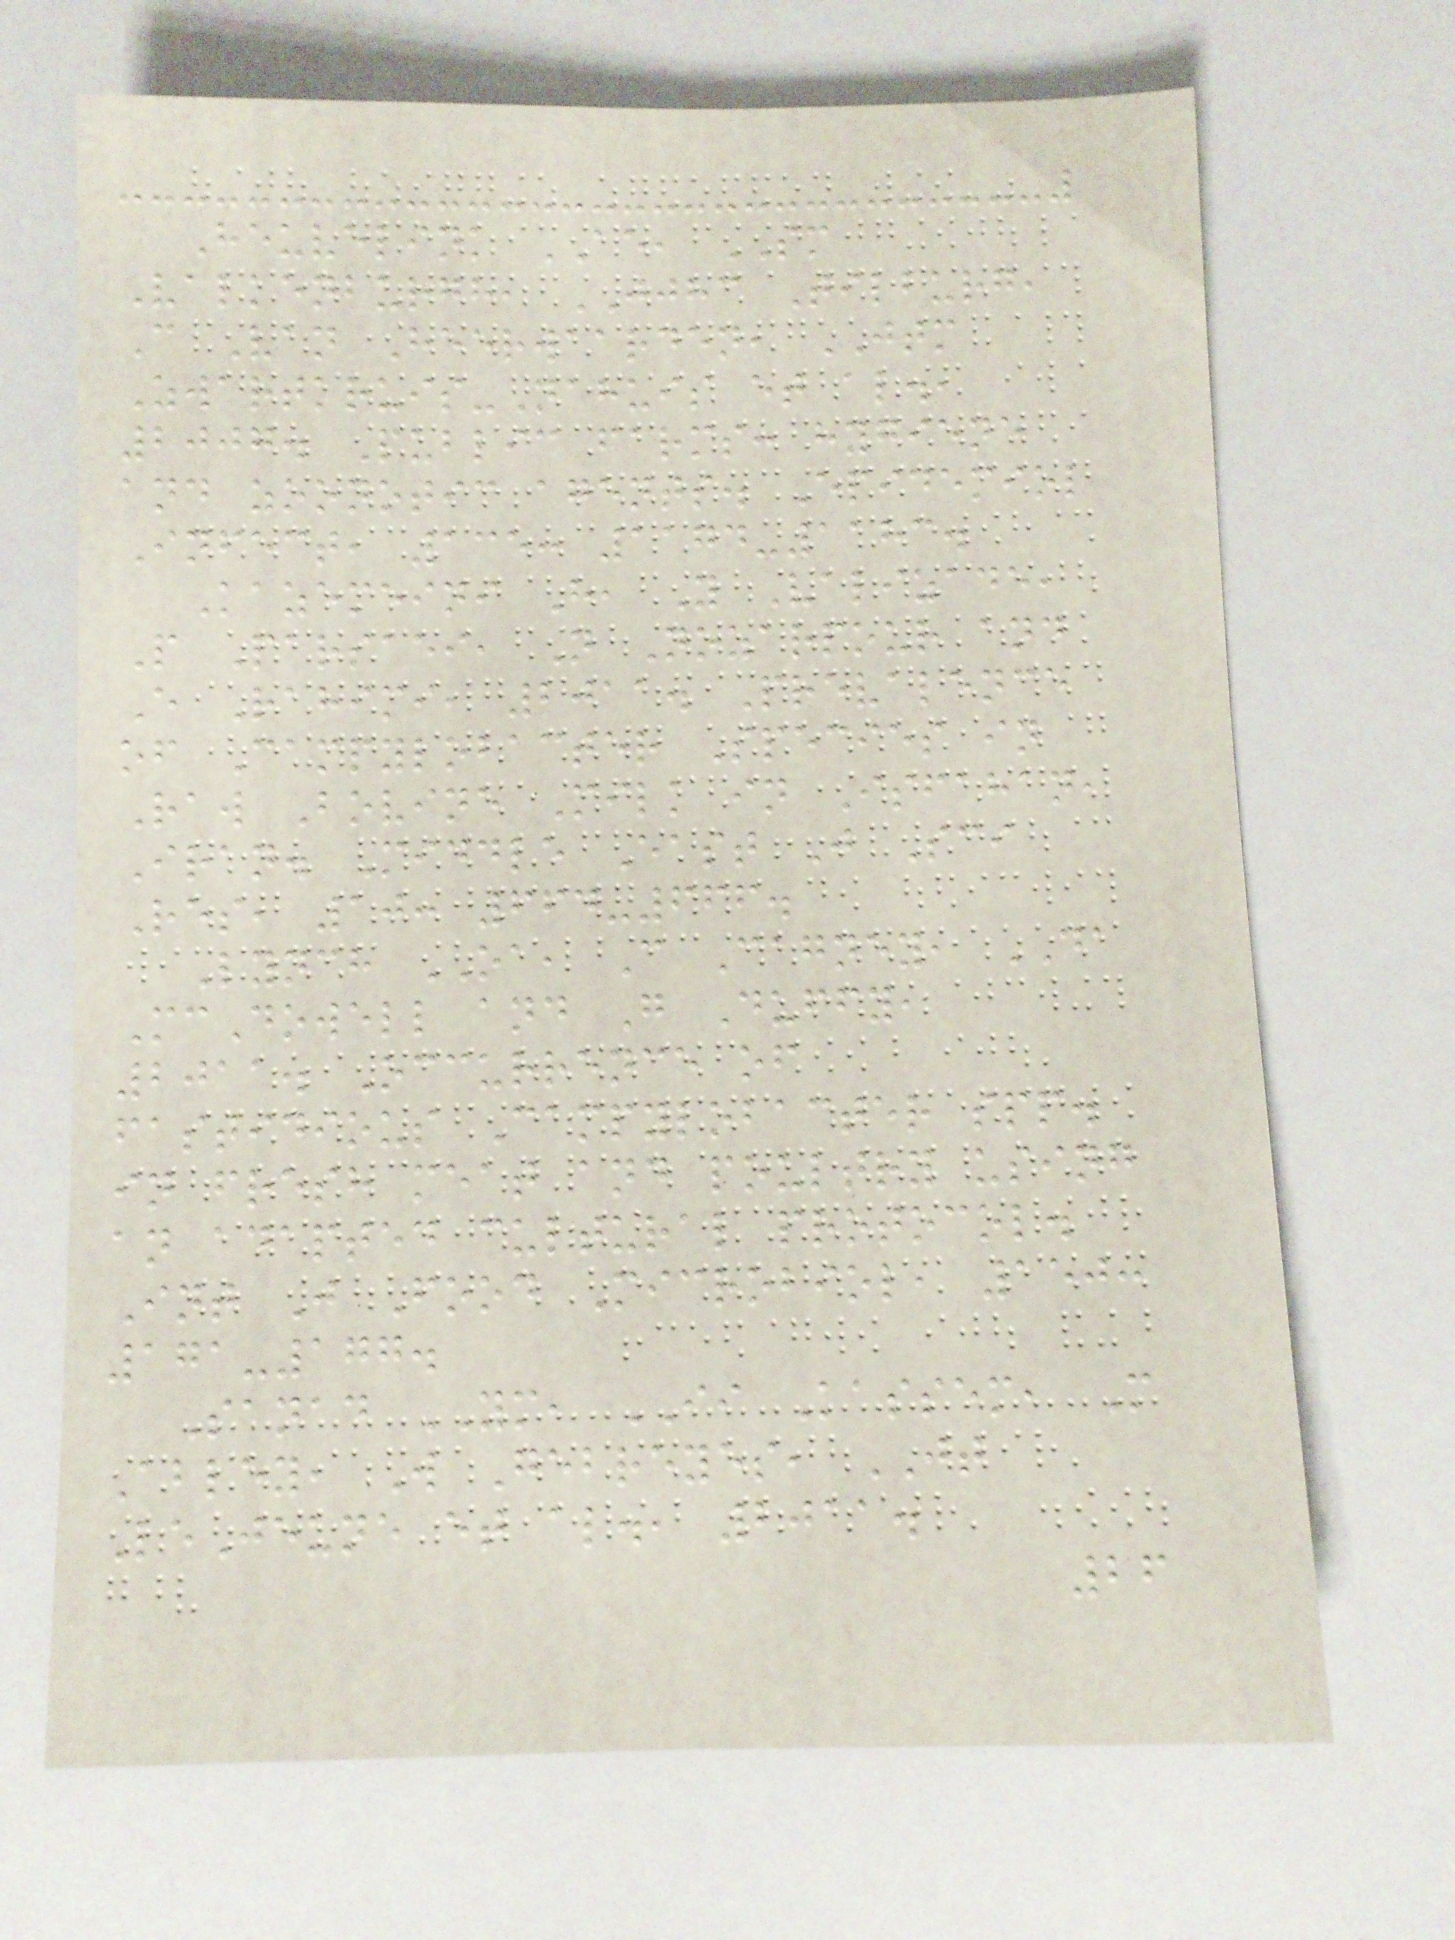Heuvelink AE, SM
Valkenburgh, JJHC Tilburg,
C Van Heerwaarden, JTM
Zwartkruis-Nahuis et al.,
2007. Public farms: hygiene
and zoonotic agents. Epidemiol
Infect, 135: 1174-1183.
Kazemeini H, Y Valizade,
P Parsaei, N Nozarpour and
E Rahimi, 2011. Prevalence
of Campylobacter Species in
Raw Bovine Milk in Isfahan,
Iran. Middle East J Sci
Res, 10: 664-666.
Lynch OA, C Cagney, DA
McDowell and G Duffy,
2011. Occurrence of
fastidious Campylobacter spp.
in fresh meat and poultry using
an adapted cultural protocol.
Int J Food Microbiol, 150:
171-177.
Sanad YM, II Kassem, M
Abley, W Gebreyes, JT
LeJeune et al., 2011.
26
